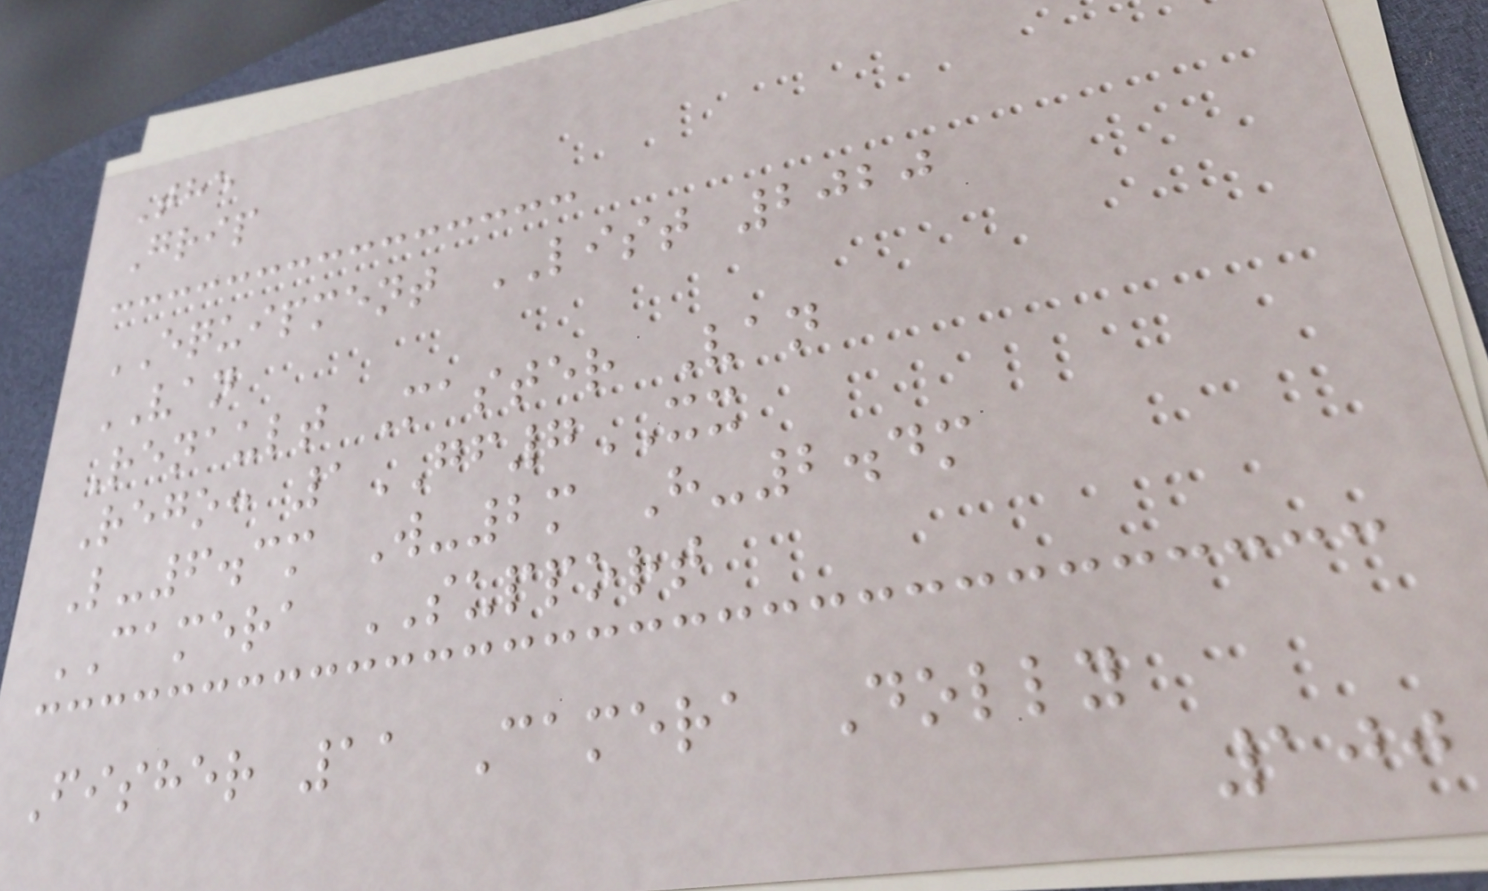The
Grip
EQUIPMENT LIST 2020
VAN
Renault Master Van
Rego: 1GF7XX
L-6.3m W-2m H-2.4m
CAMERA SUPPORT
Fisher 11 Camera Dolly
100
